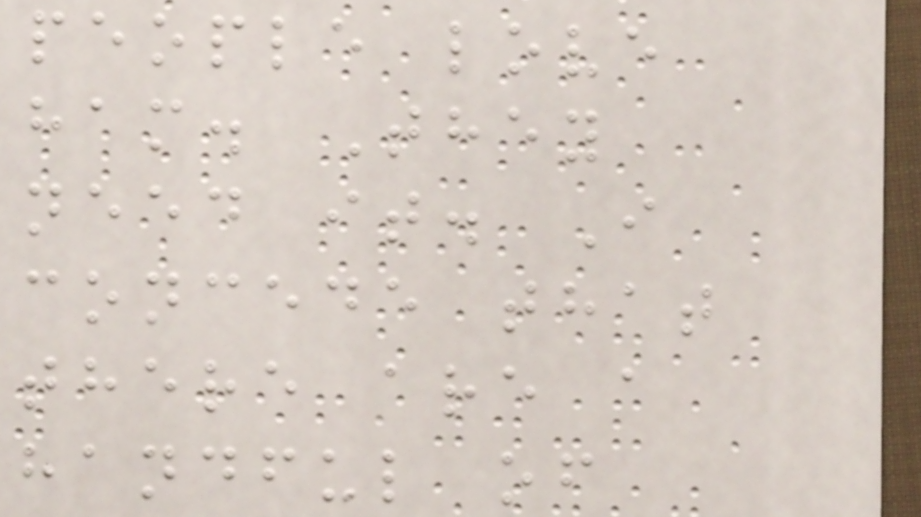people love
ham. They
need it. I
concede that
there are a
handful of
